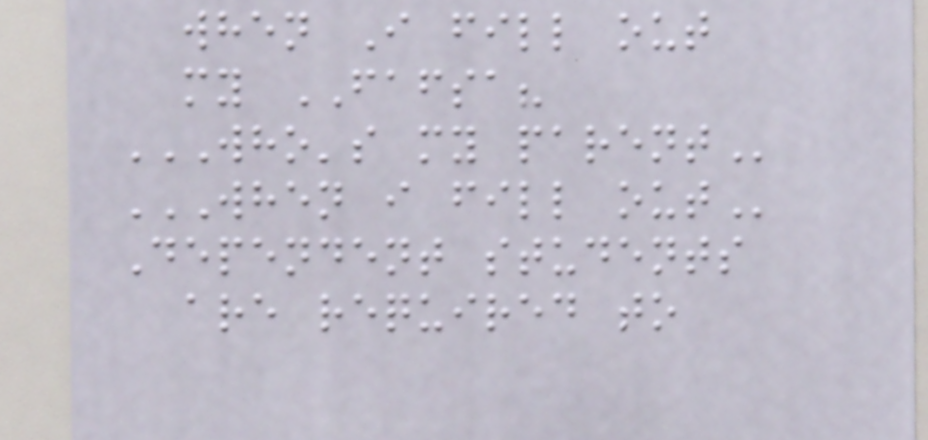when I fill out
my FAFSA?
WHO'S MY PARENT
WHEN I FILL OUT
Dependent students
are required to
